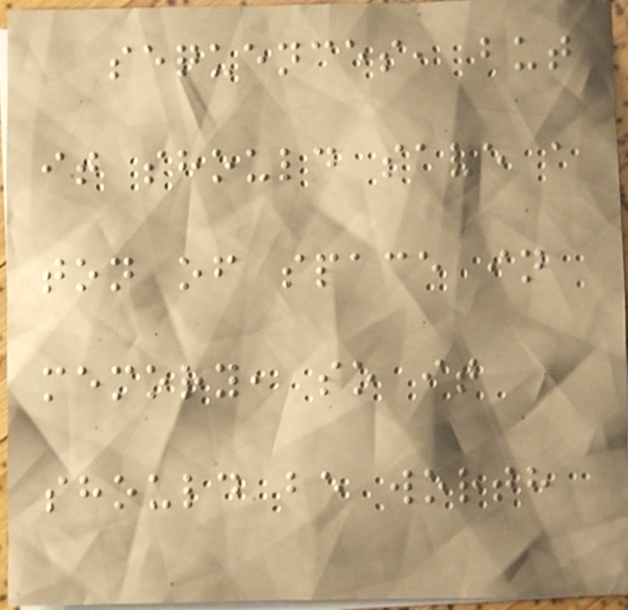sequences, but
it should save a
ton of space in
memory, so it
should be worth
